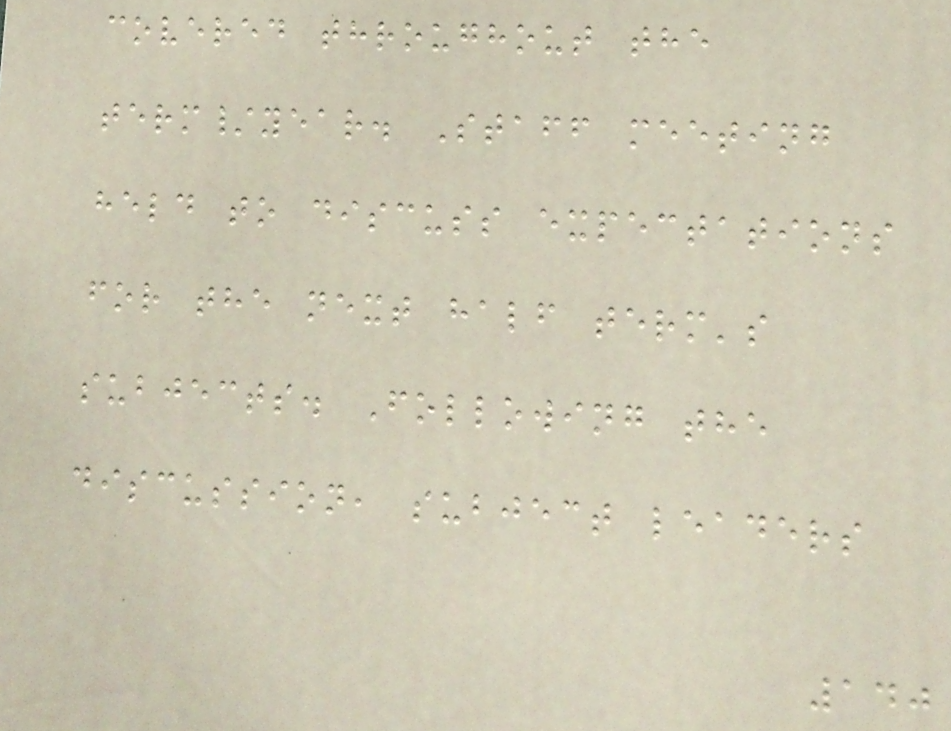covered throughout the
term/year. Staff meeting
held to discuss expectations
for the next half term's
subjects. Following the
discussion, subject leaders
140
